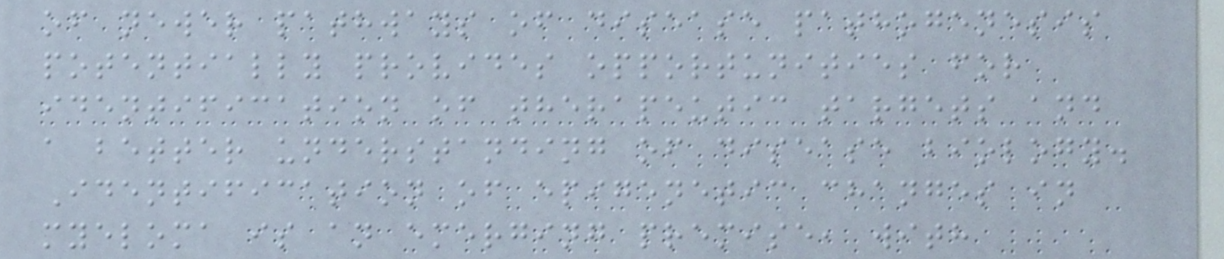of newer pathways of disease pathogenesis
potentially provides opportunities for
identification of therapeutic targets and
a better understanding of disease biology.
Identification of epigenetic changes in
myeloma is an emerging premise, with
